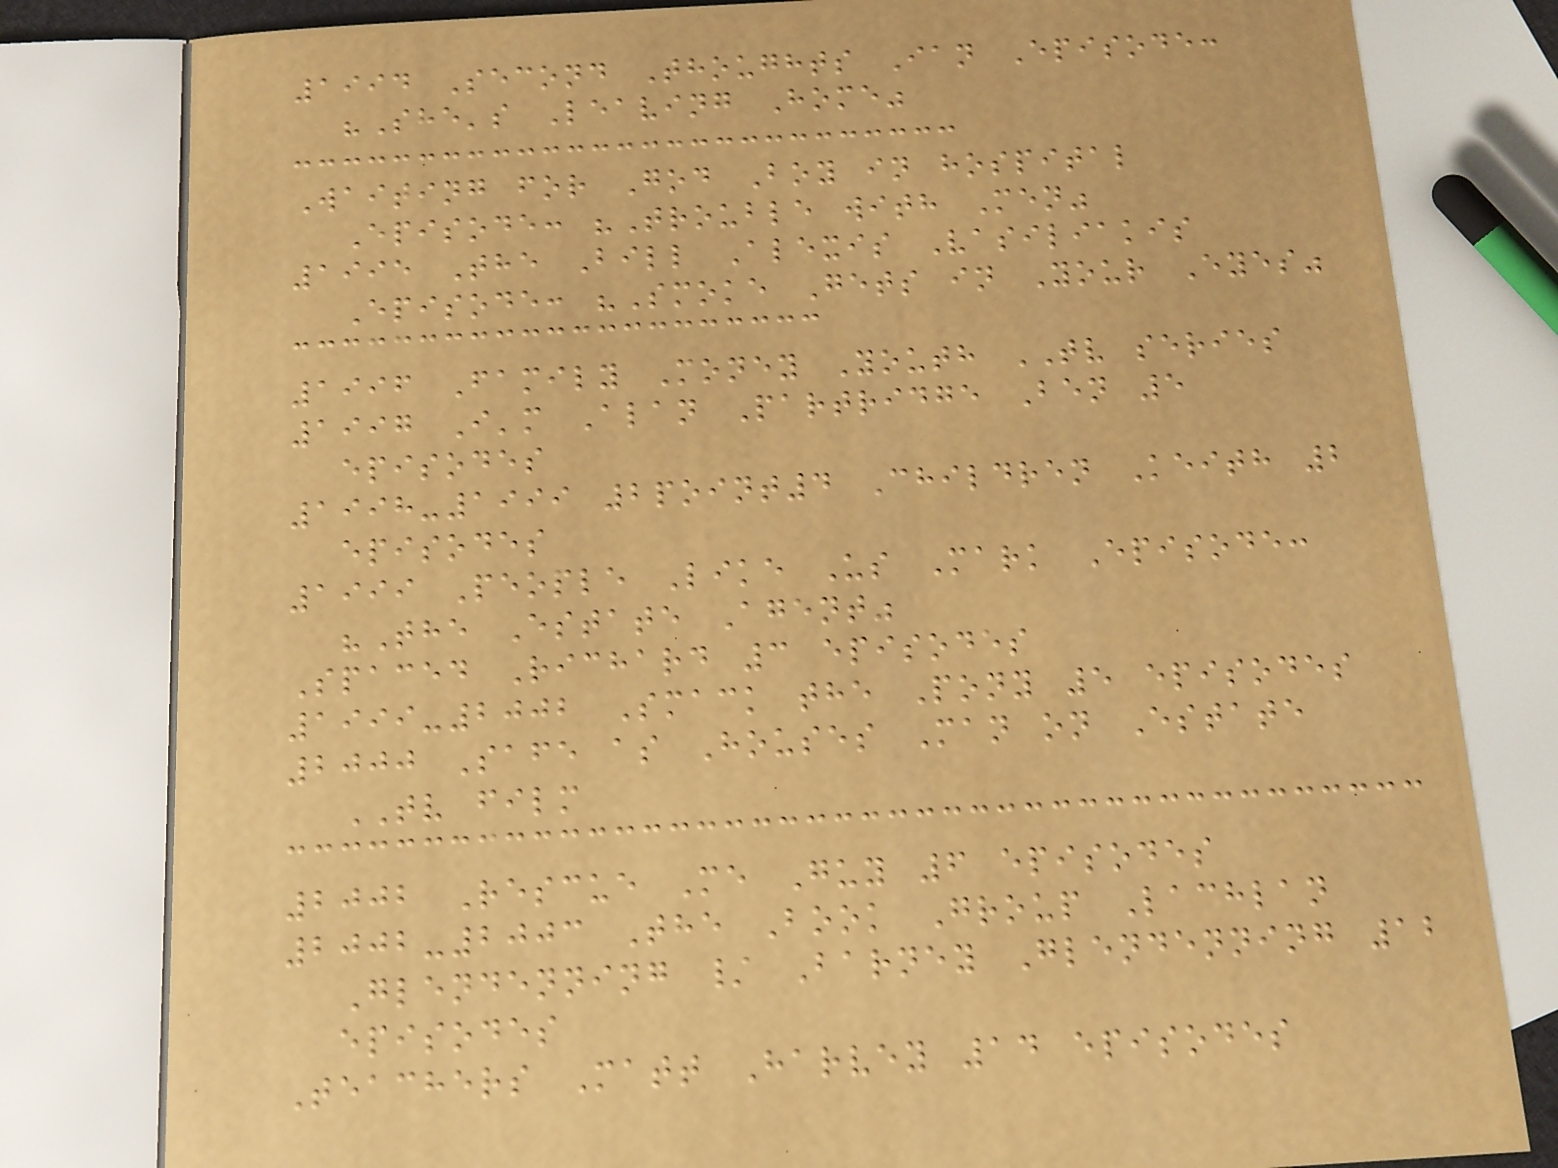1994 Second Thoughts Ian Episode:
"She's Leaving Home"
Waiting for God Boy in hospital
Episode: "Trouble with Men"
1995 The Bill Alexis Vasiliakis
Episode: "Smoke Gets in Your Eyes"
1996 Family Money Youth TV series
1997 I'm Alan Partridge Ben 5
episodes
1998-1999 2point4 Children Keith 2
episodes
1999 People Like Us Mark Episode:
"The Estate Agent"
Spaced Richard 3 episodes
1999-2002 Smack the Pony 5 episodes
2000 Safe as Houses Man on Estate
TV film
2002 Rescue Me Guy 6 episodes
2002-2003 The Book Group Lachlan
Glendenning / Barney Glendenning 12
episodes
Teachers Matt Harvey 14 episodes
